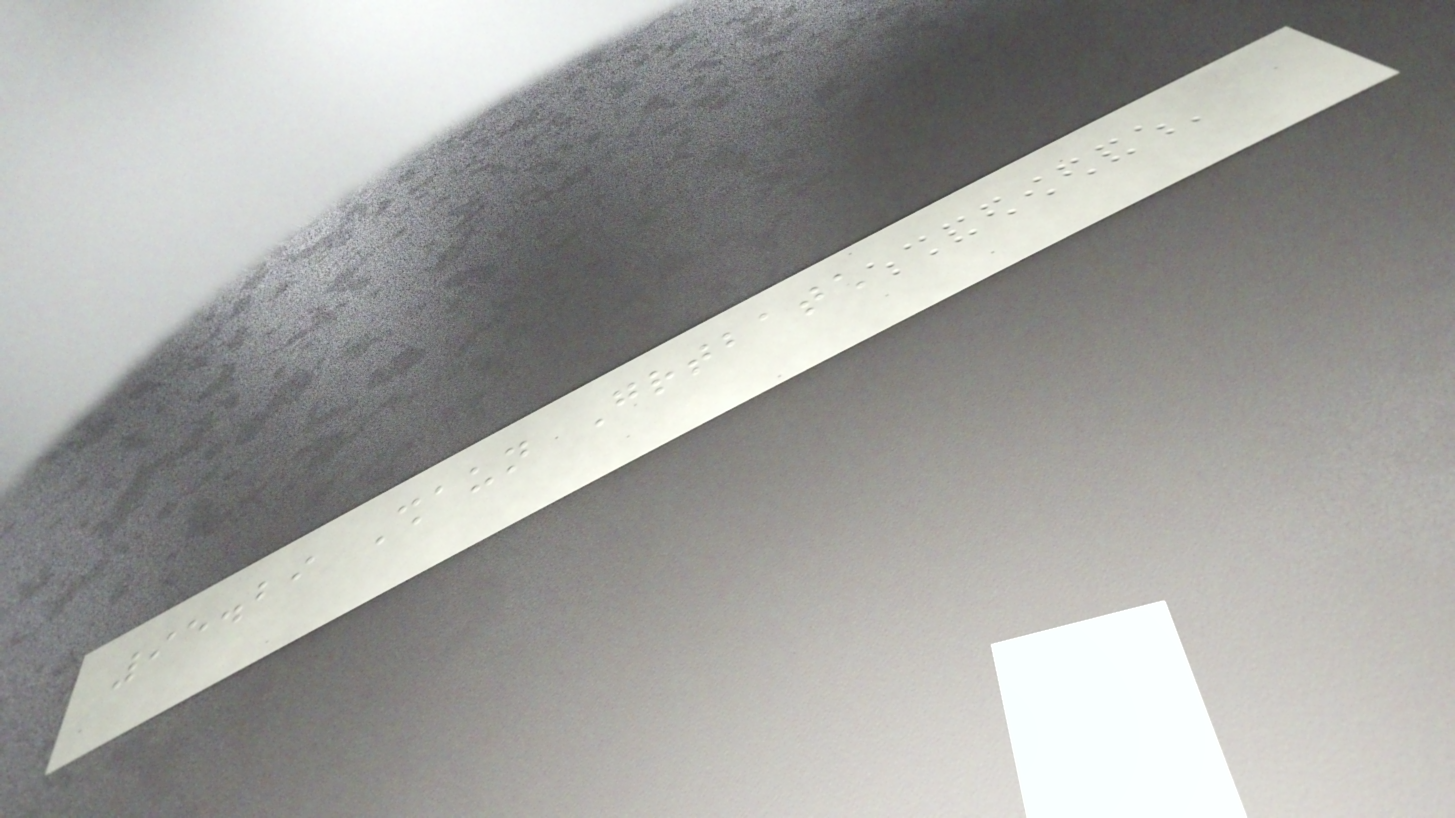95.29 Shaun Greatbatch
